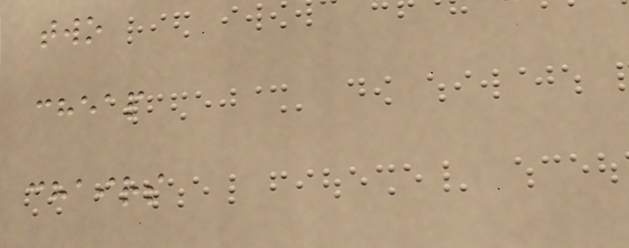two
cheap
chairs
